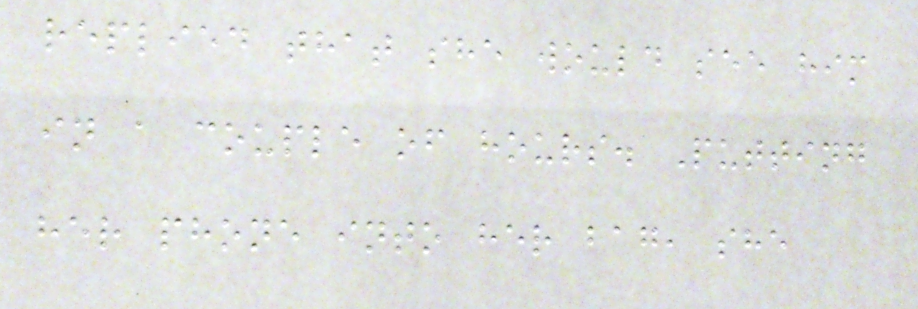replied that she would see him
in a couple of hours. Putting
her phone into her bag, she
